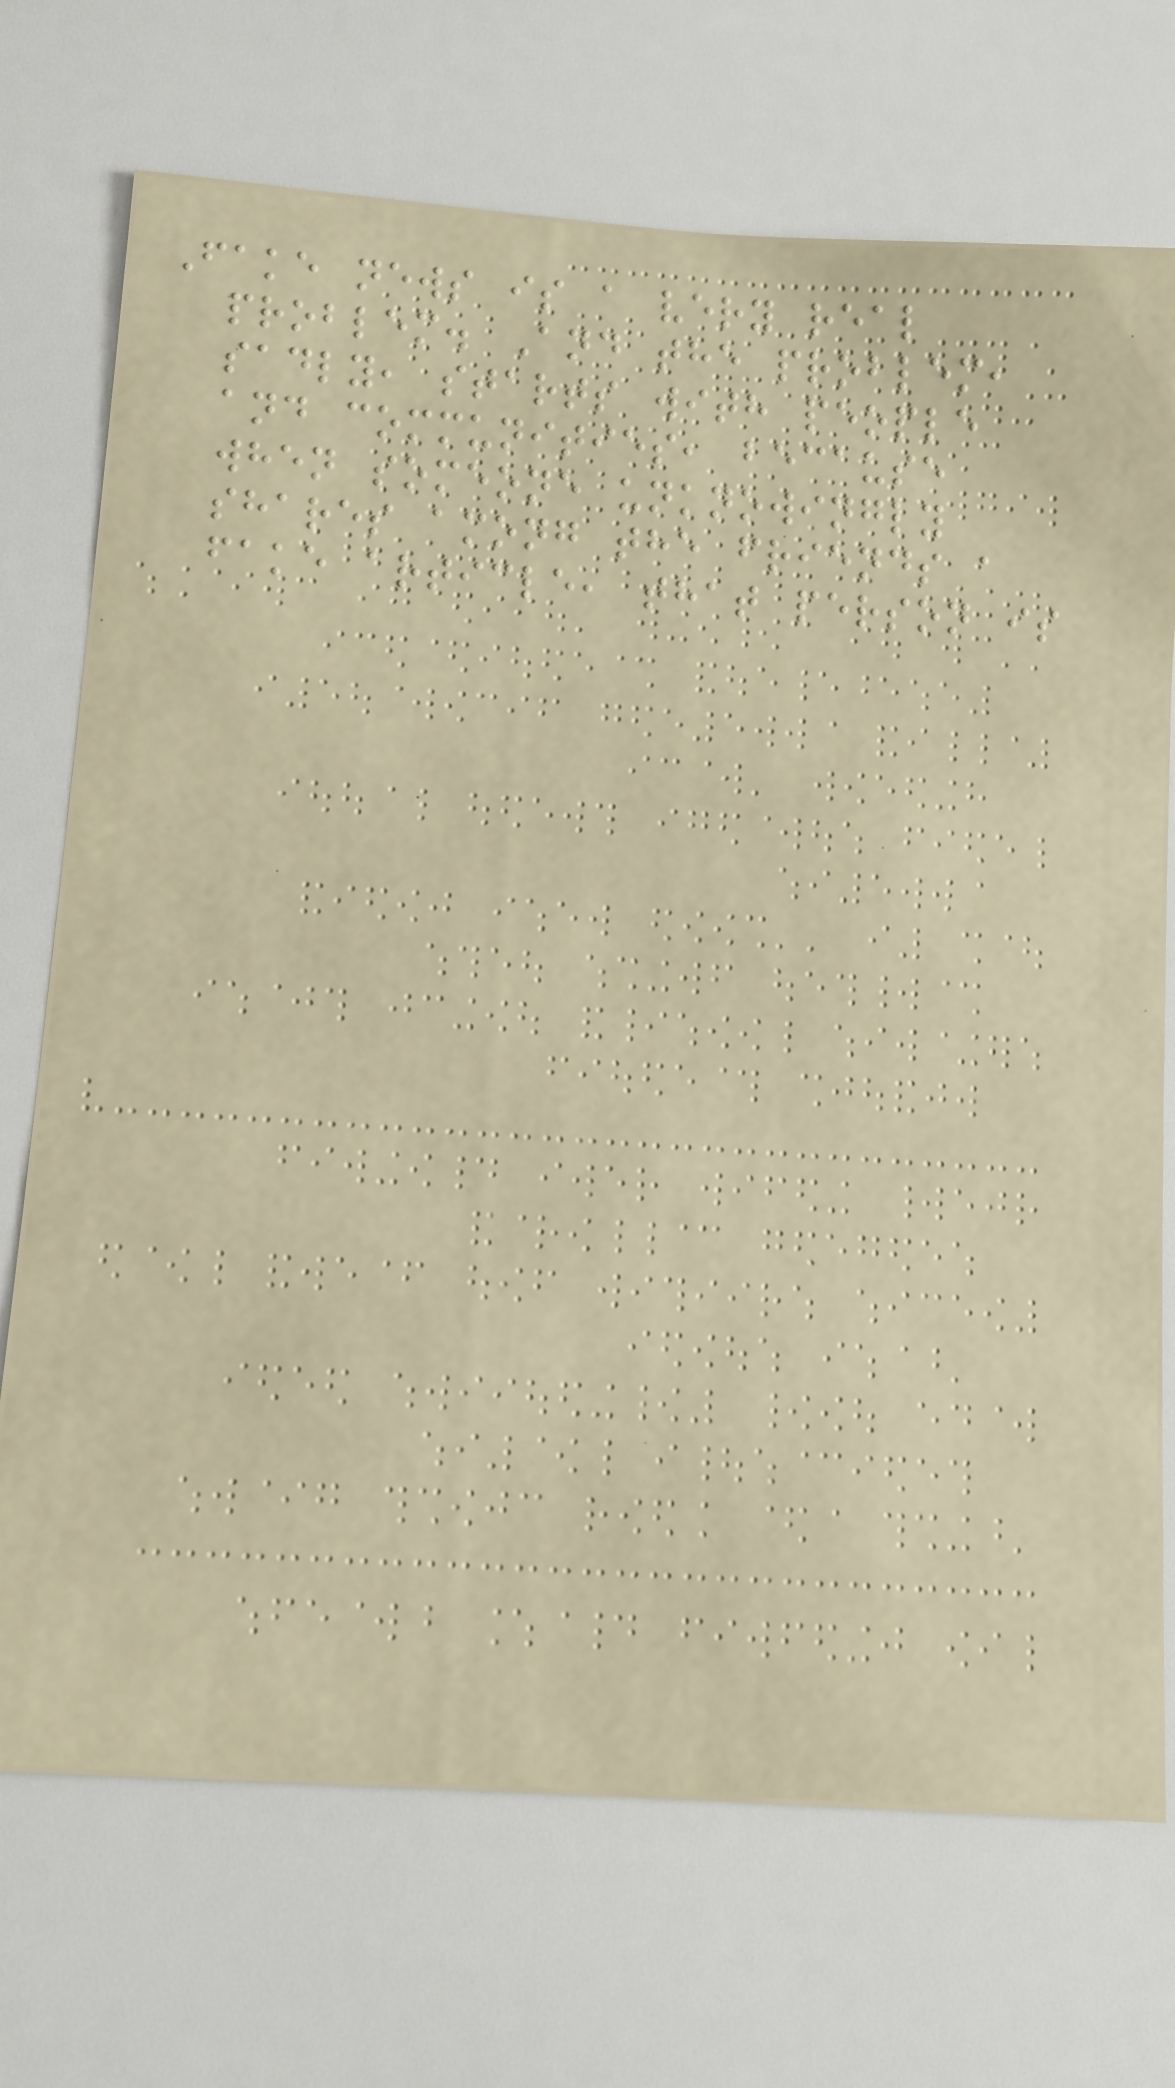Fake news is a very real
problem. And the problem,
sadly, starts with people
and communities, because
when someone unknowingly
shares among the friends a
fake article, that person is
